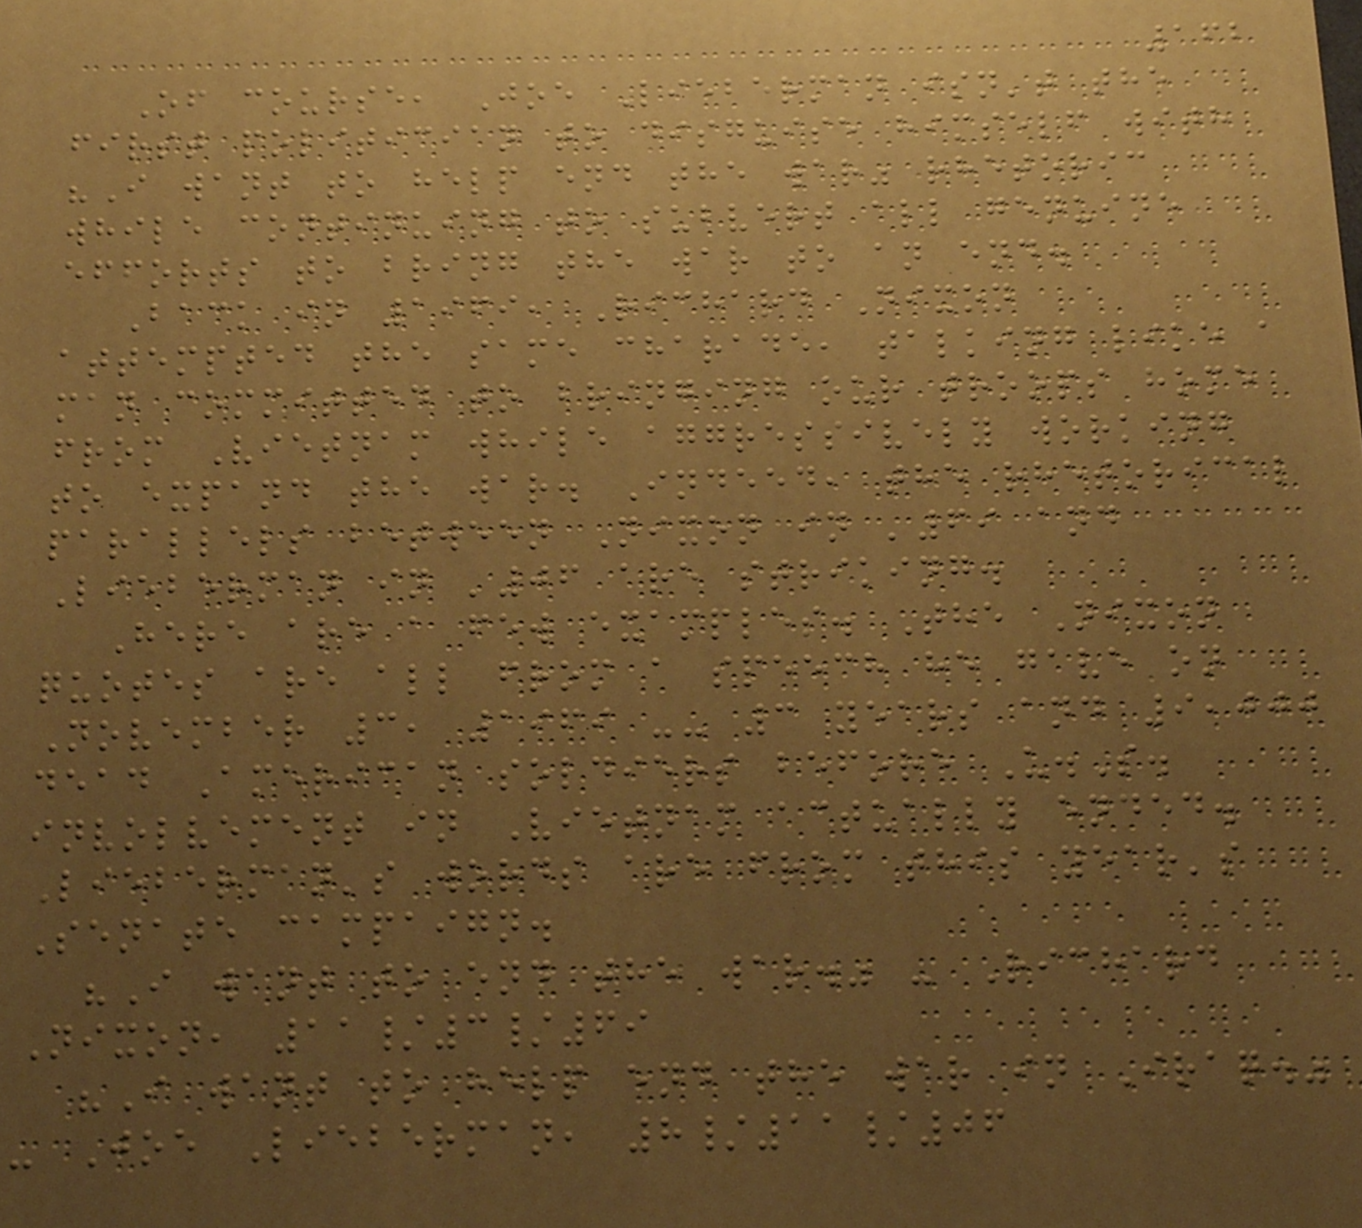162
Of course, Joe Lieberman isn't the
first politician to disguise himself with
"I want to help end the war" rhetoric
while continuing to subvert all genuine
efforts to bring the war to an end.
Back in 1969, Richard Nixon
attempted the same charade, talking like a
man committed to bringing our troops home
from Vietnam while aggressively working
to expand the war. Indeed, the rhetorical
parallels between Nixon in '69 and
Lieberman in '06 are striking.
Here are a few examples. The Nixon
quotes are all from a speech he gave on
November 3, 1969 -- 3 years and 9,000
dead American soldiers before U.S.
involvement in Vietnam actually ended.
Lieberman's words are from this year's
Senate campaign.
"I want to end the war." - Richard
Nixon, 11/3/69
"I want to help end the war in Iraq."
- Joe Lieberman, 8/11/06
